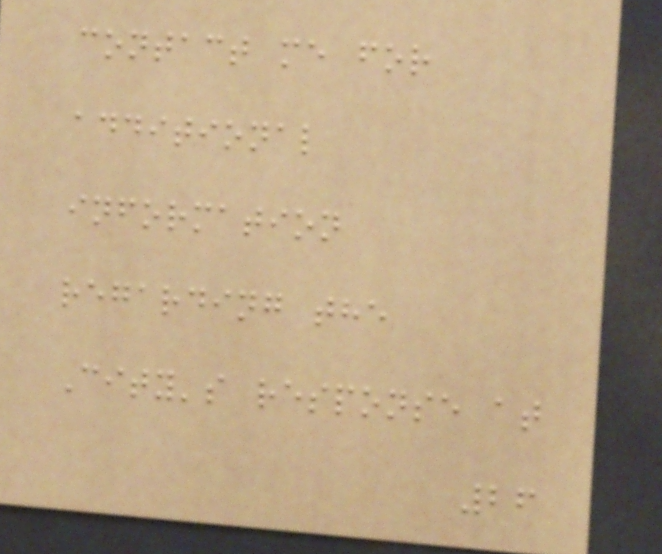contact me for
additional
information
regarding the
City's response at
26
